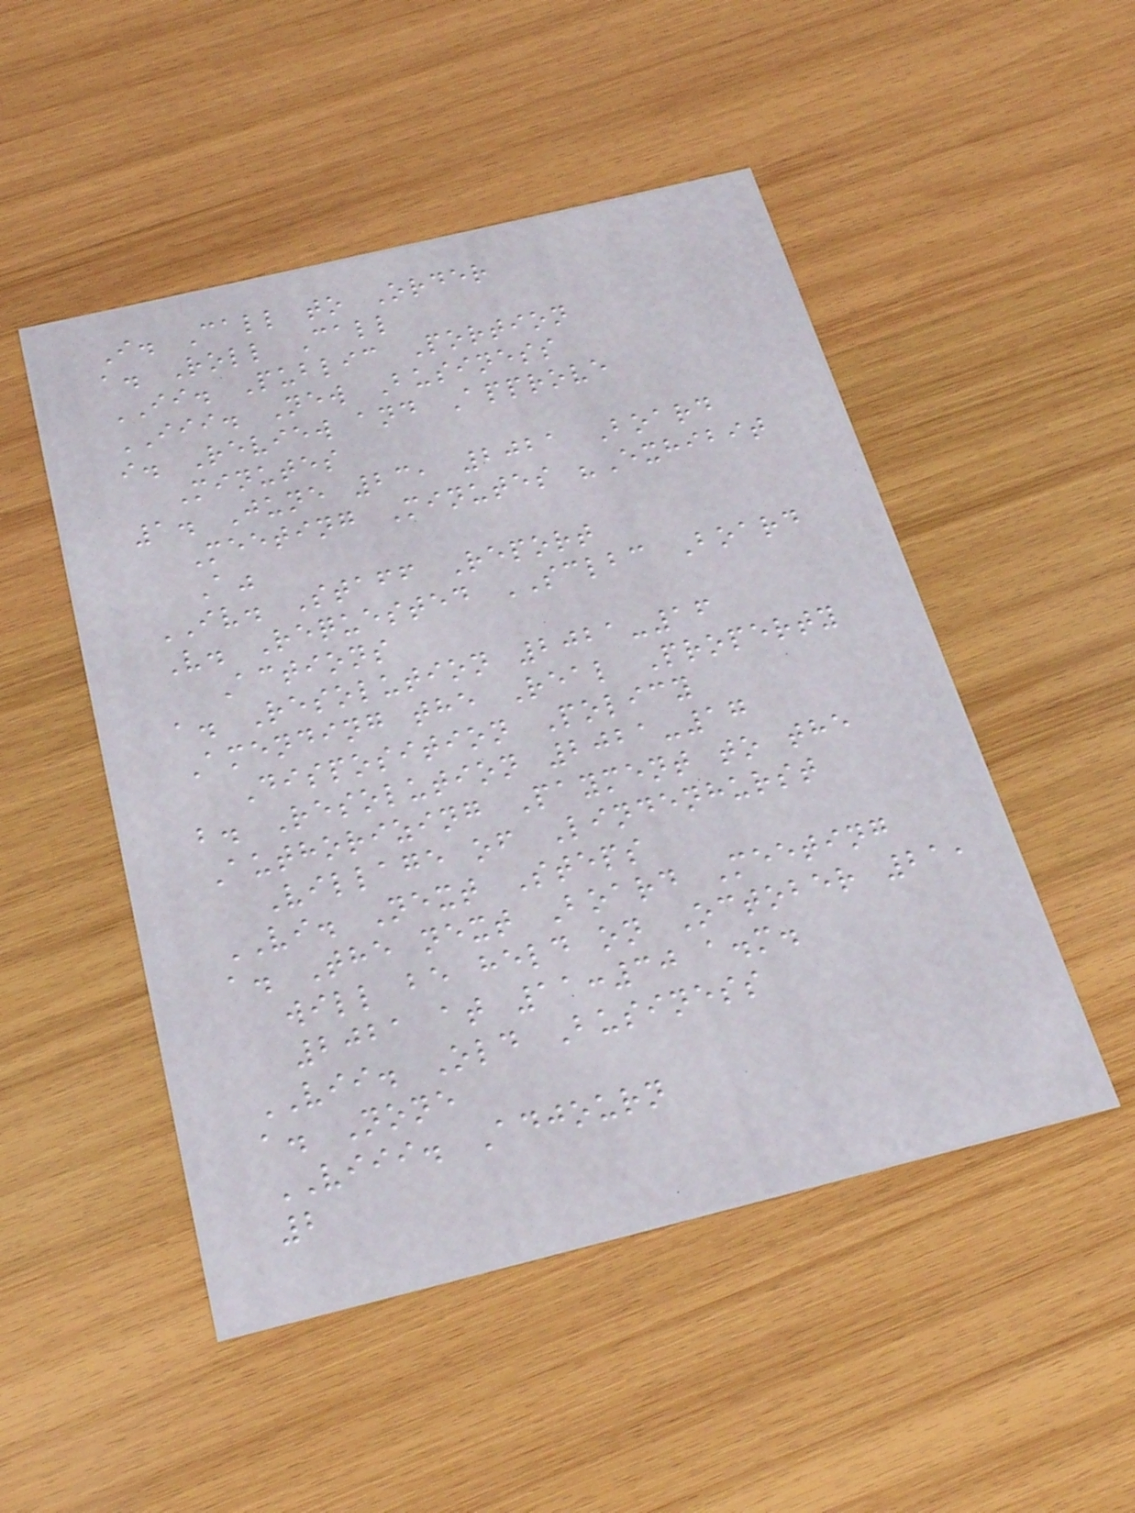I. Call to Order
a. Roll Call
II. Public Portion
III. New Business
i. Review and Approve
Minutes
1. June 23, 2021 Board
Meeting Minutes "Exhibit
A"
IV. Staff Report
V. Requested SCLBC Board
Actions
a. Resolution 2021-16
Amending the Real Property
Disposition Policy
b. Resolution 2021-17
Authorizing Payment to the
Village of Lindenhurst
VI. Next Steps
a. The next Board Meeting
will be held on October 21,
2021 at 11:30 a.m.
VII. Old Business
a. None
VIII. Adjourn
2
